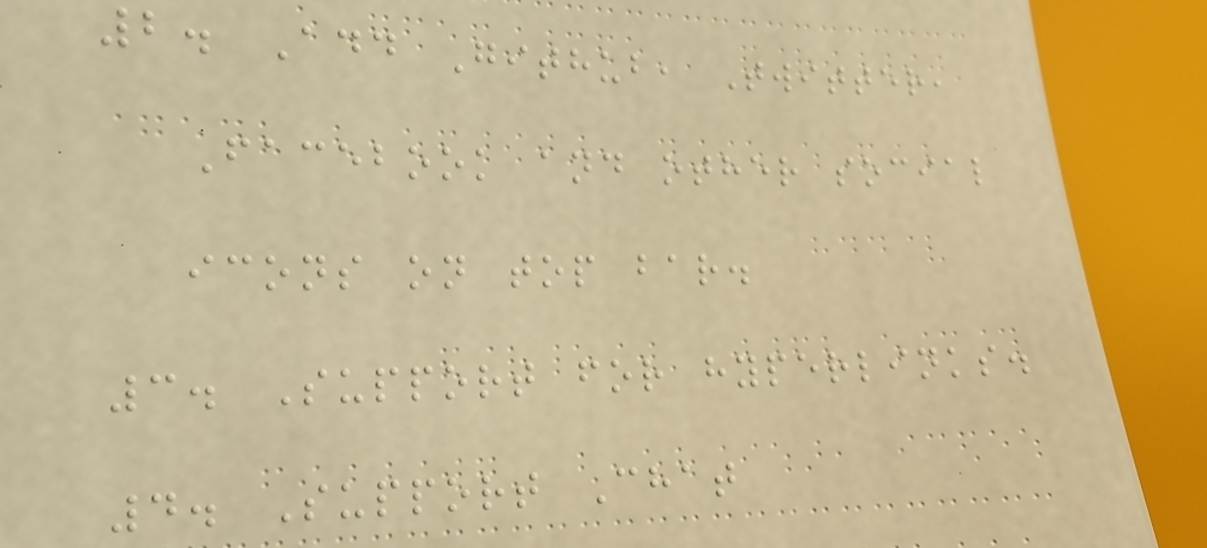2. Add Github, Twitter,
Facebook and other social
icons on top bar.
3. Support for hyperlinks.
4. Support Chat
